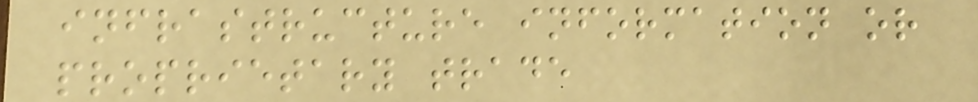infrastructure information or
proprietary trade
